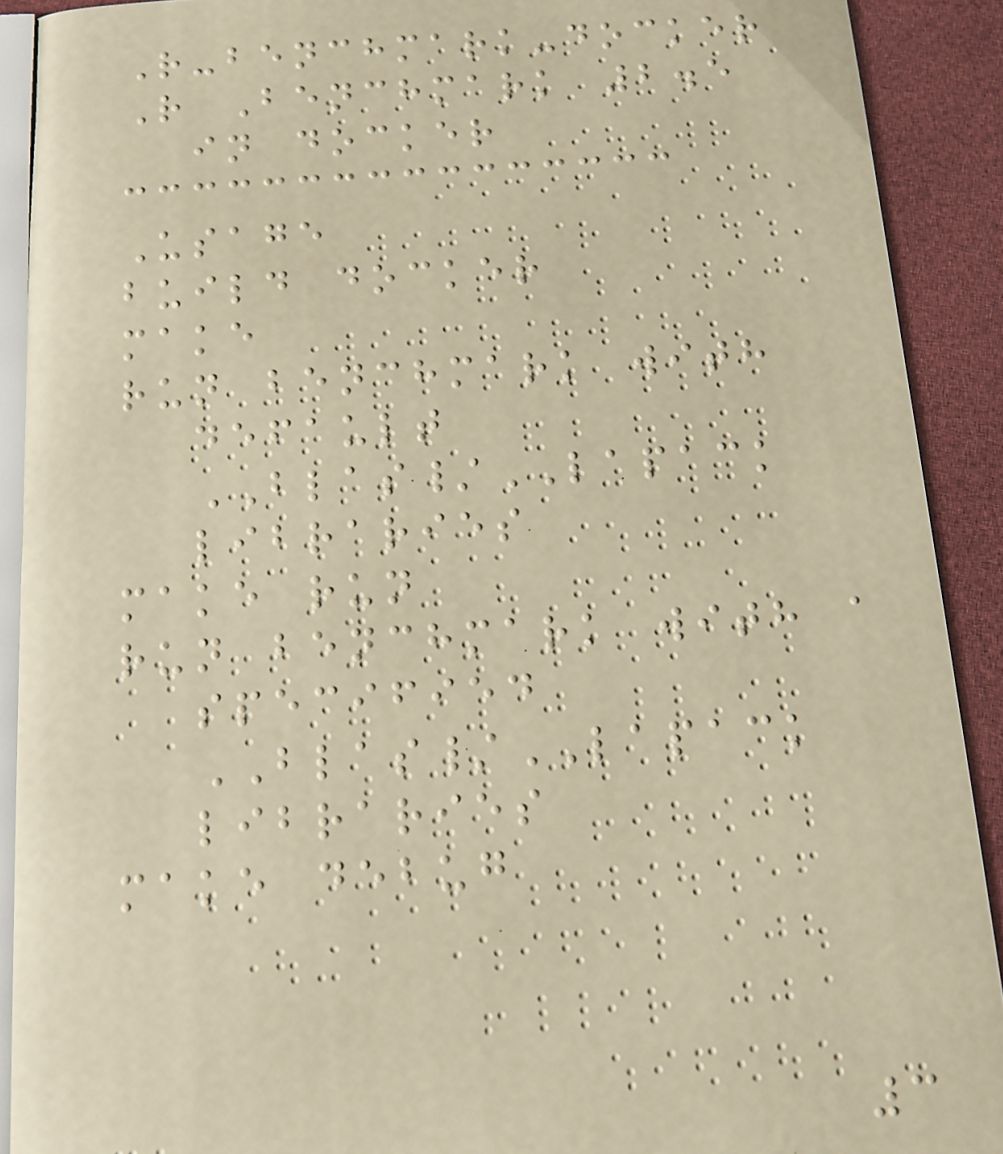R-benchmark-docker
R Benchmark 2.5
in docker
Usage
build docker
make
run benchmark with
default
BLAS/LAPACK
libraries
make run
run benchmark with a
specified
BLAS/LAPACK
libraries
make debug
3
